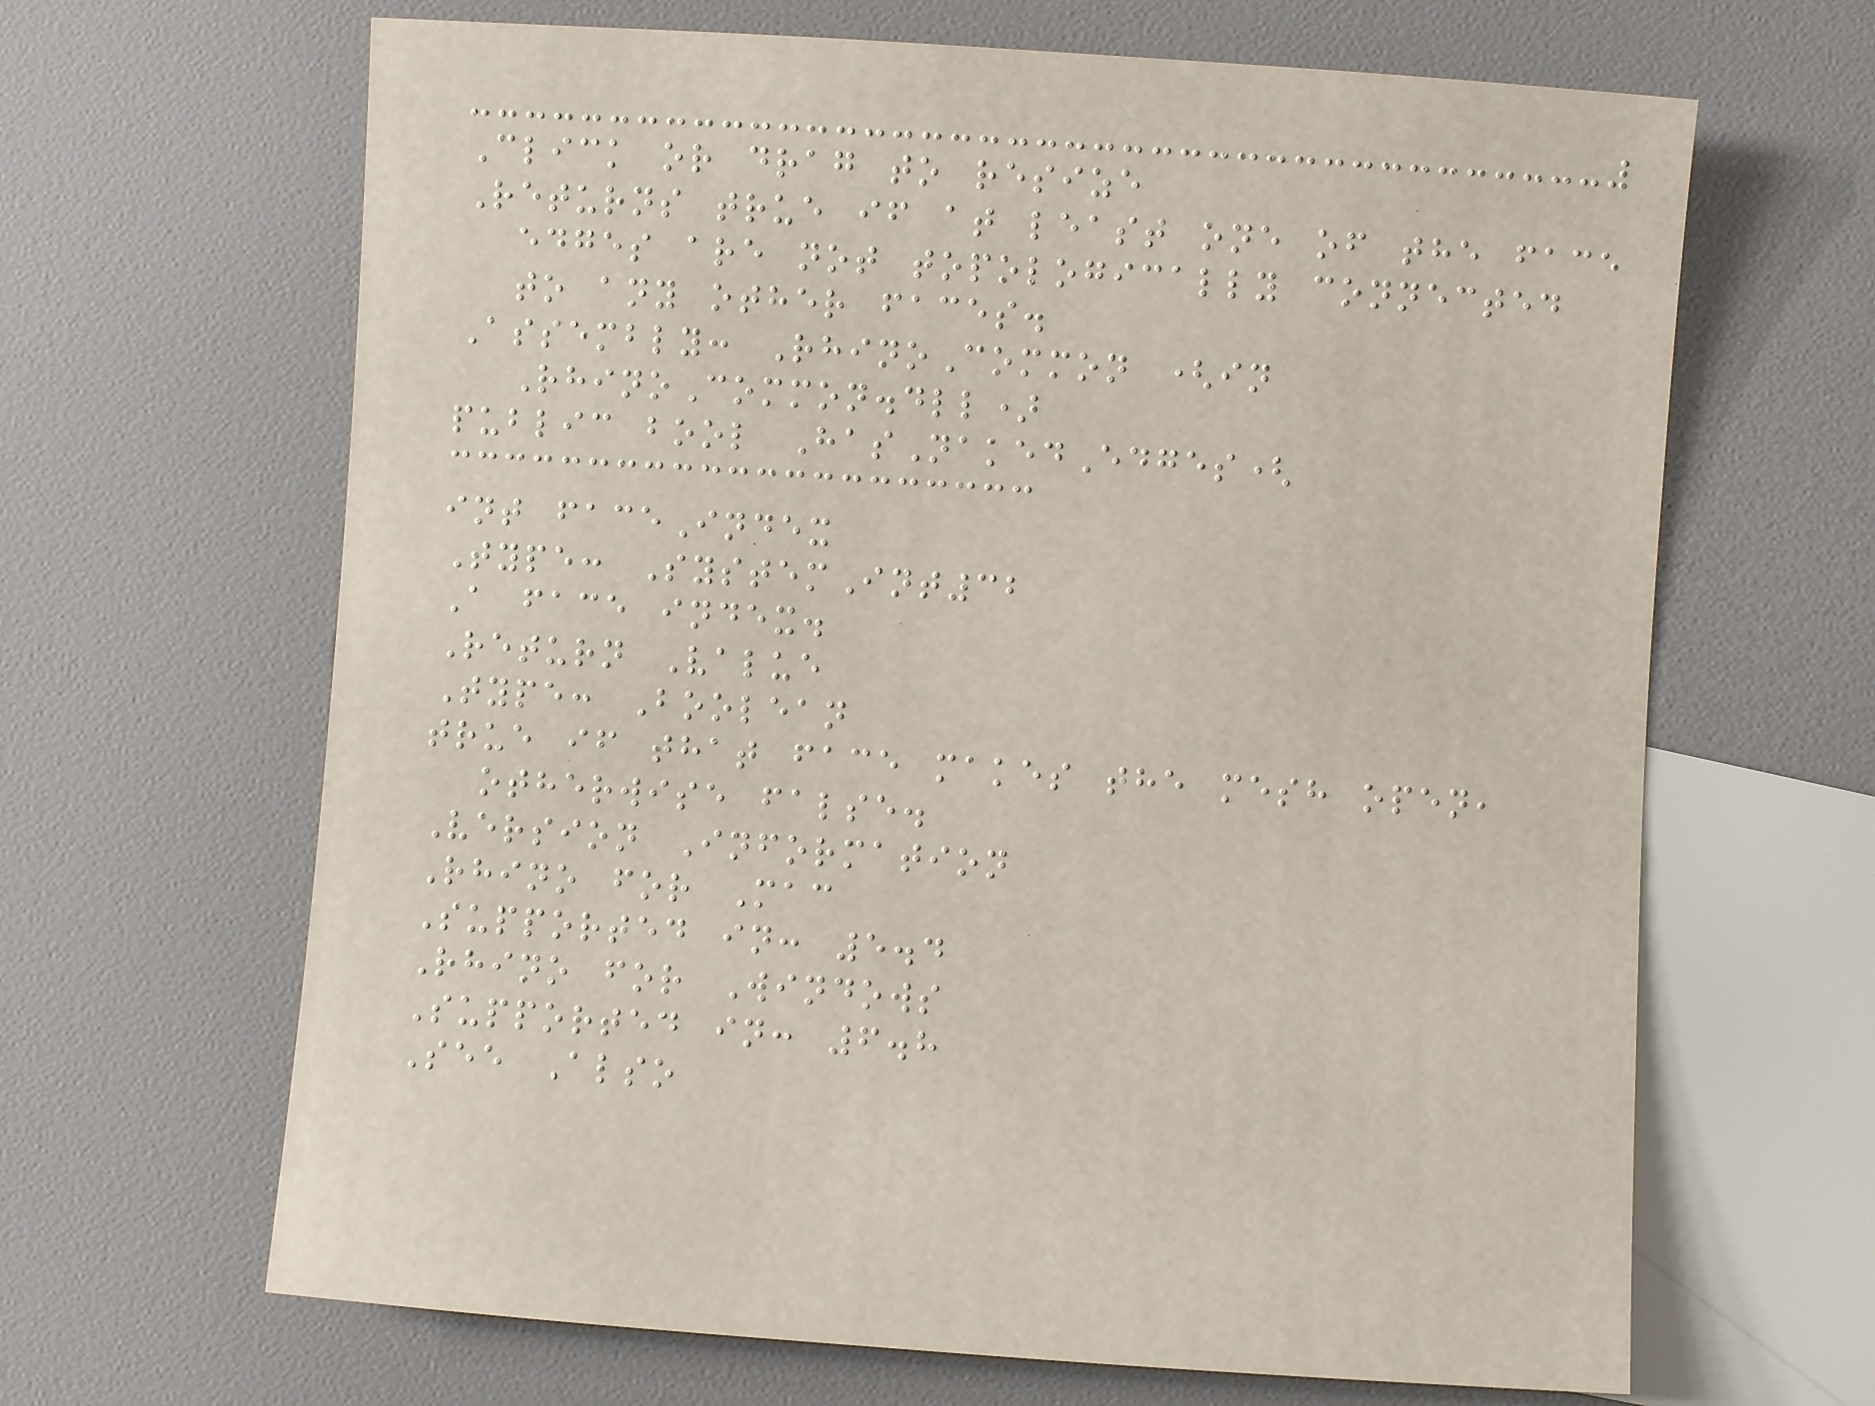Click or drag to resize
Returns true if at least one of the face
edges are not topologically connected
to any other faces.
Assembly: RhinoCommon (in
RhinoCommon.dll)
public bool HasNakedEdges(
int faceIndex
Type: SystemInt32
A face index.
Return Value
Type: Boolean
true if that face makes the mesh open,
otherwise false.
Version Information
Rhino for Mac
Supported in: 5.4
Rhino for Windows
Supported in: 6.8
See Also
